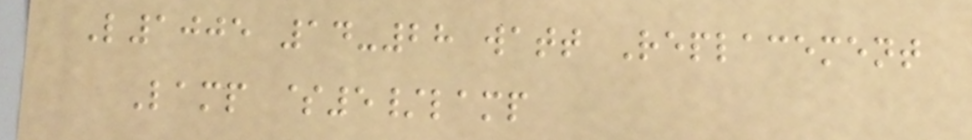L1005 14-28 watt Replacement
Lamp $5/lamp
